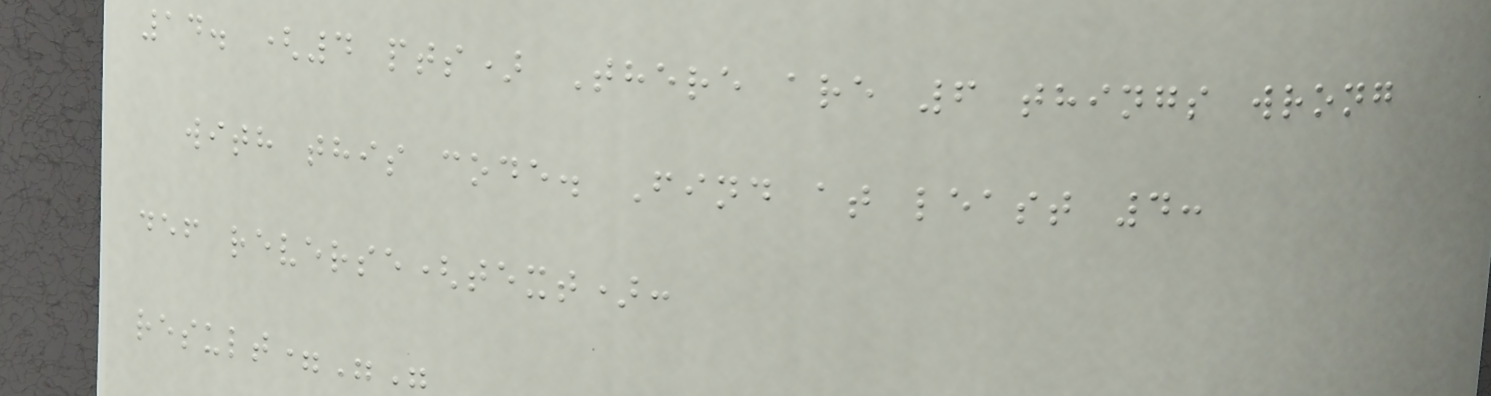14. (4 pts) There are 6 things wrong
with this code. Find at least 4:
def reverse(text):
result=""
